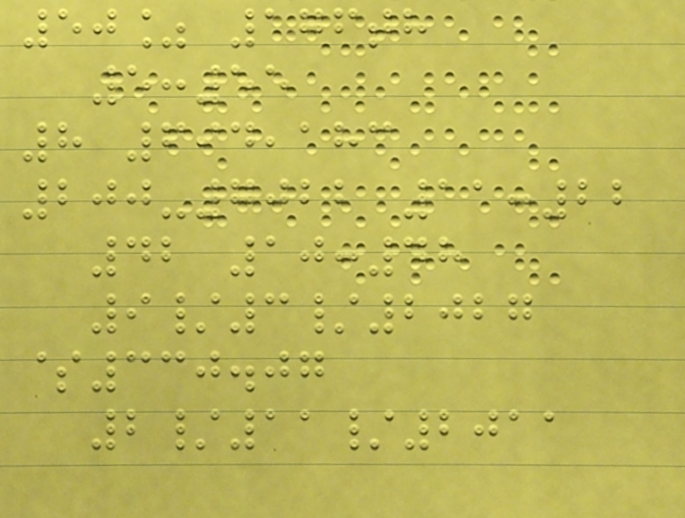50% 176th
5:55
8 694,183
200-7022 11:22
42 10:48
9/3/2027
$330.07
2/11/2011
